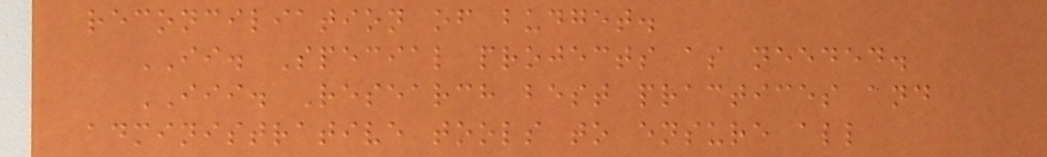reconciliation of budget.
II. Special projects as needed.
III. Research best practices and
administrative tools to ensure all
